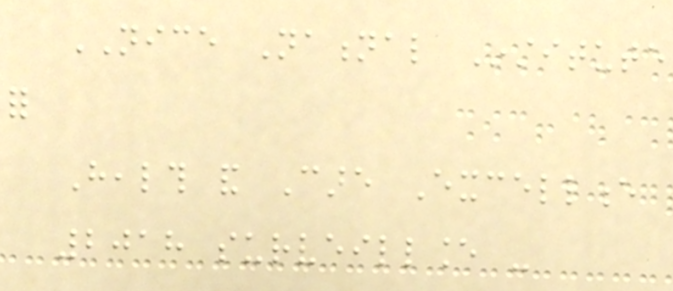NICE National Institute
for
Health and Care Excellence
2018 surveillance -
